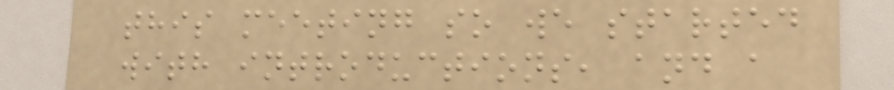this meeting so we started
with introductions, and a
